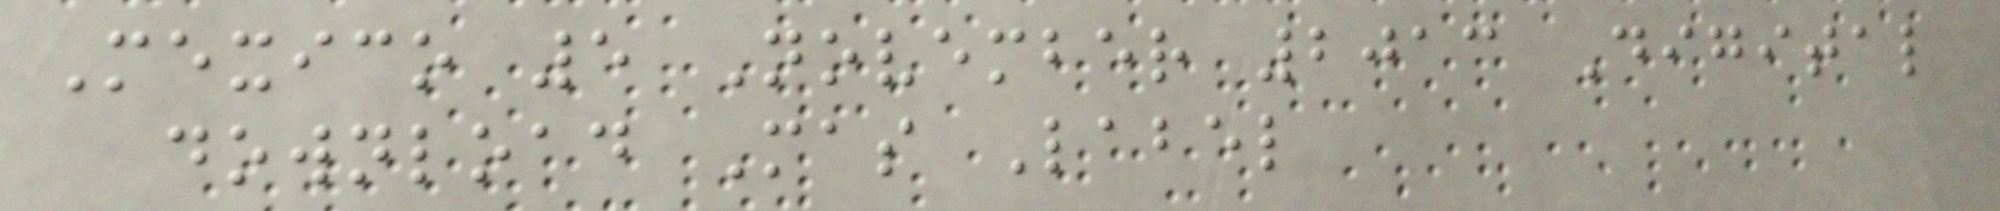Mexico 5 November 2013 Digital
download Mas Label
